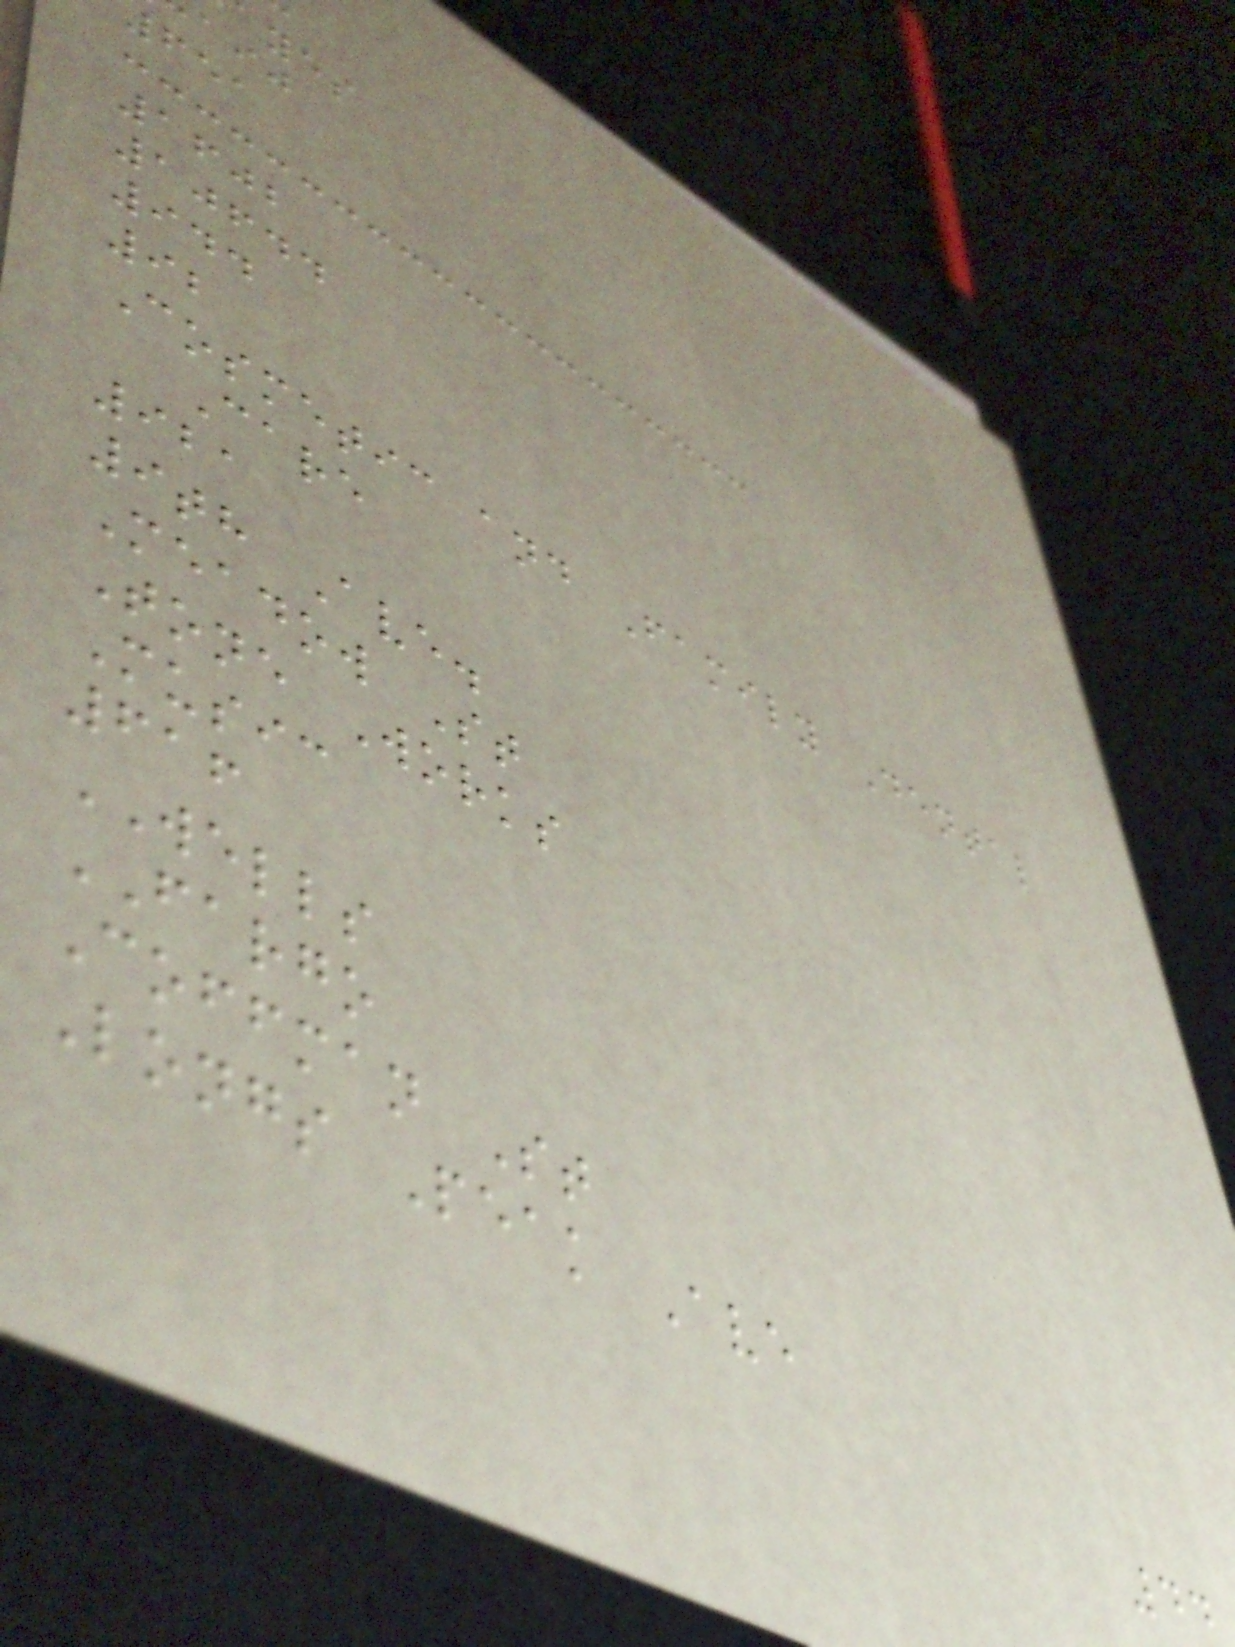651
1602
10644
944
92
Cosmetic and Family Dental
Care
921
9th Ave.
Meadow St
Tone Works
Music
616
WELLS
FARGO
Coffman St
Longs Peak Ave
44
